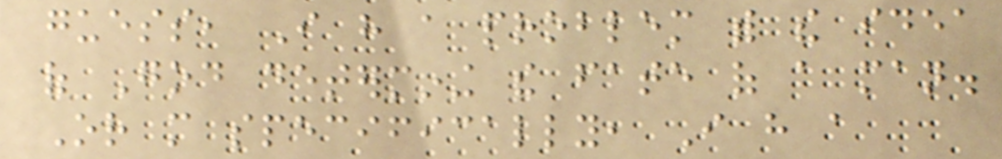guess, I have a problem with the idea
of God determining the fate of a man.
Or more specifically, I have a
